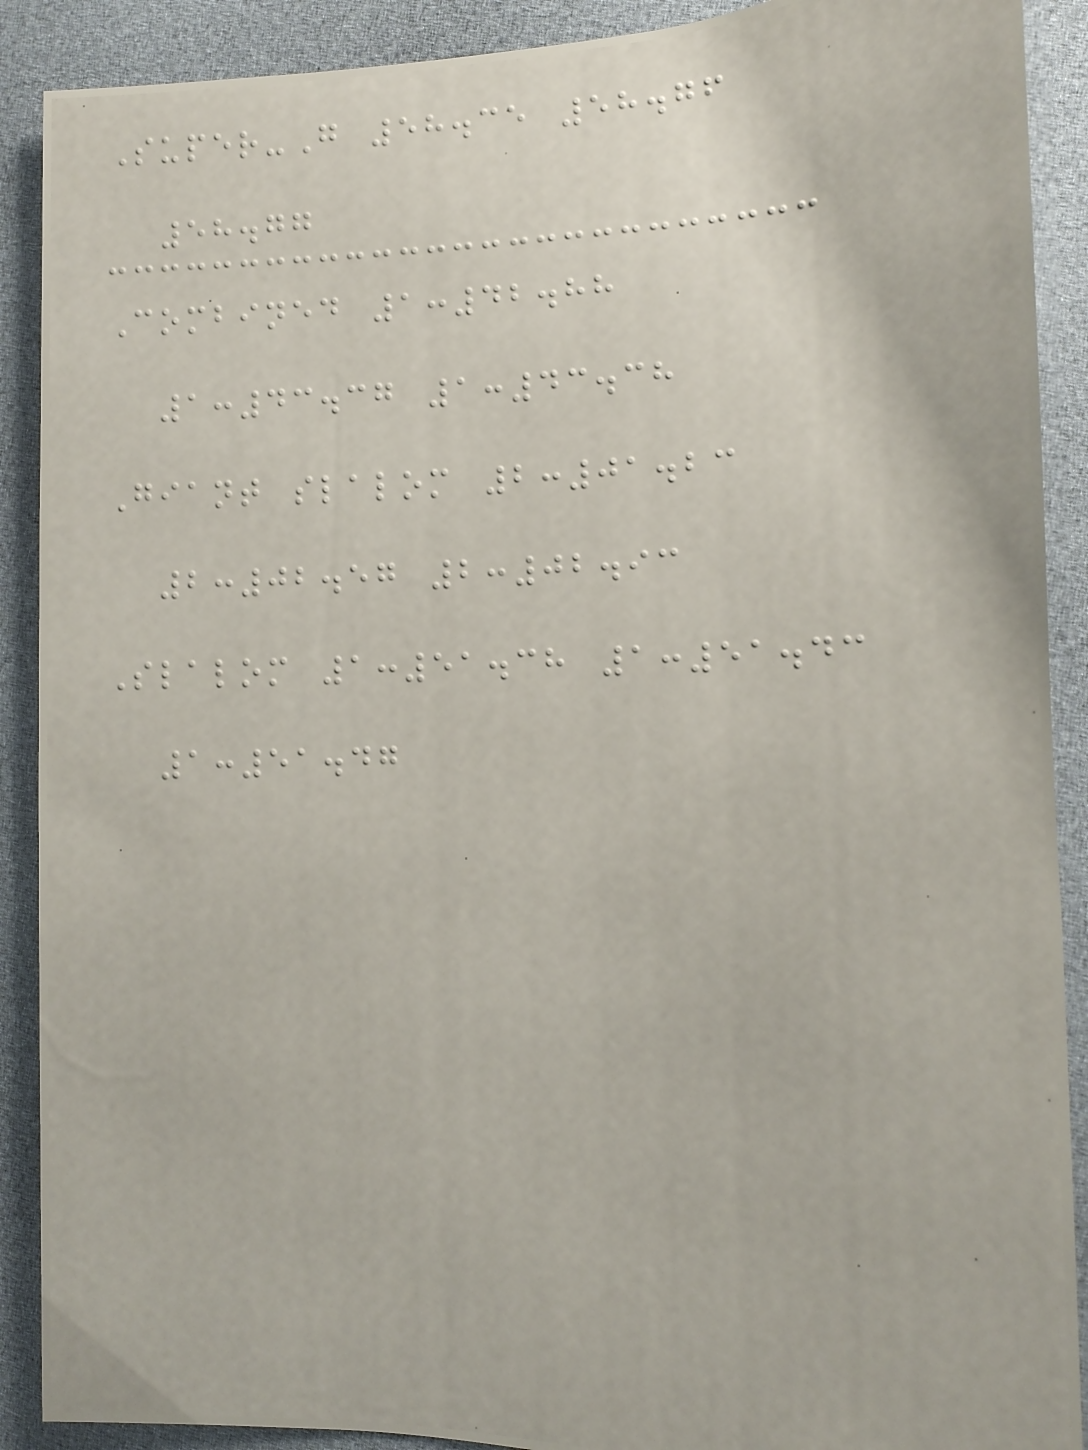Super-G 58.35 58.76
58.77
Combined 1:42.88
1:43.37 1:43.38
Giant slalom 2:01.23
2:02.57 2:02.93
Slalom 1:51.38 1:51.43
1:51.47
